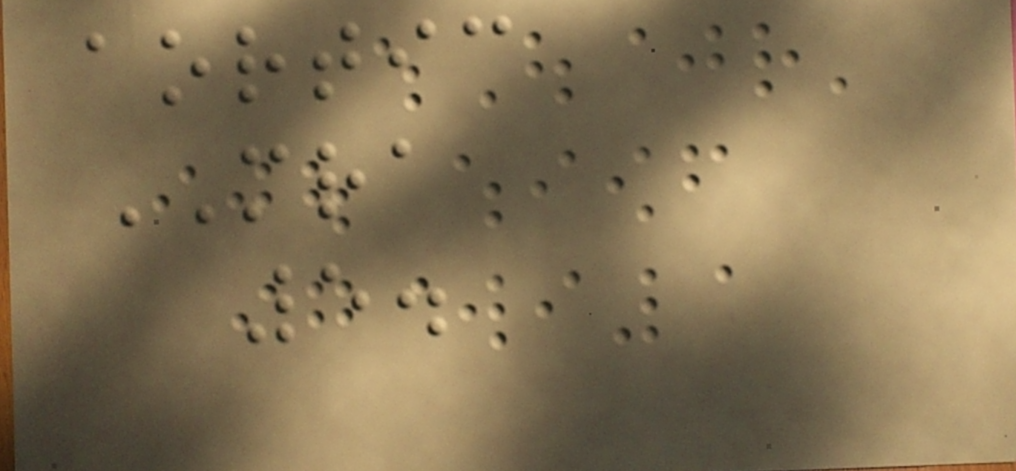aortic
MRA
5.
